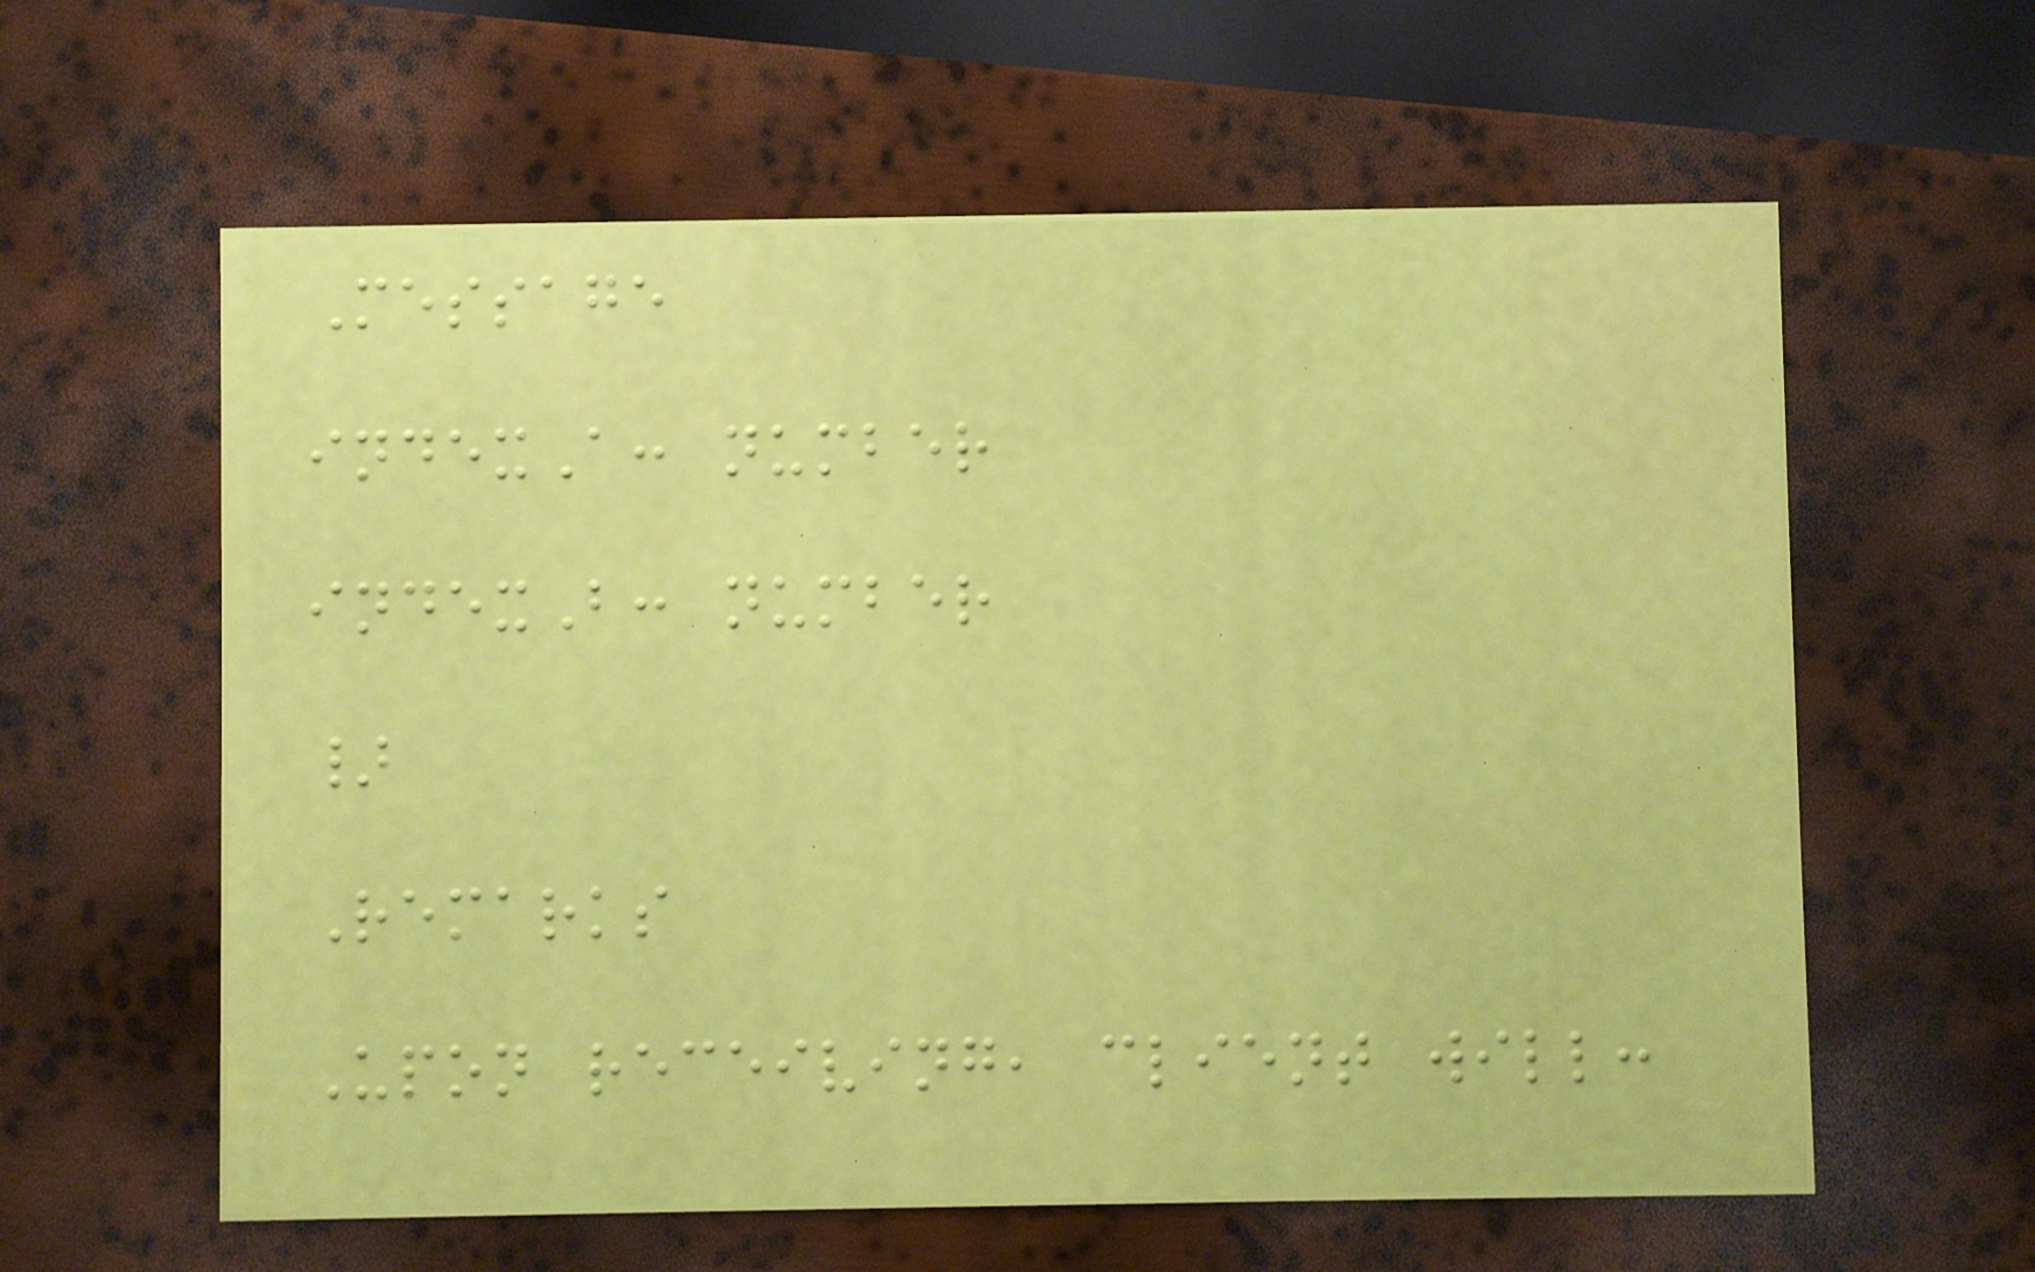Message
indexA: number
indexB: number
}
Remarks
Upon receiving, client will:
